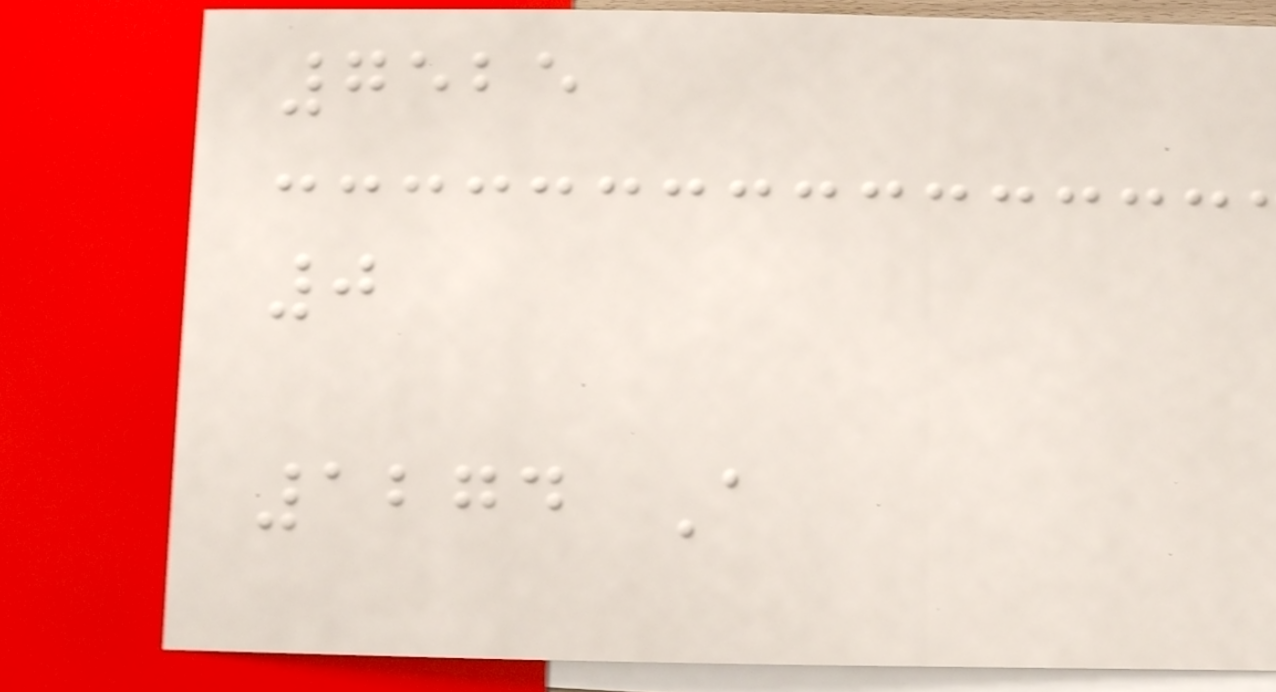7525
0
1274 A
